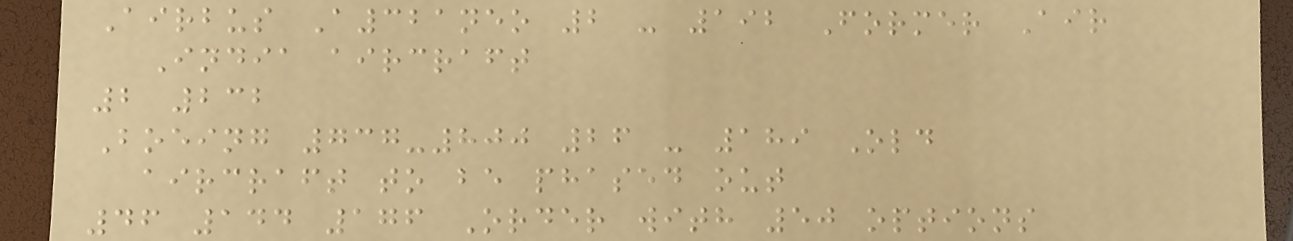Airbus A321neo 2 - 192 Former Air
India aircraft
2 232
Boeing 737-800 26 - 189 Old
aircraft to be phased out
46 144 176 Order with 50 options
